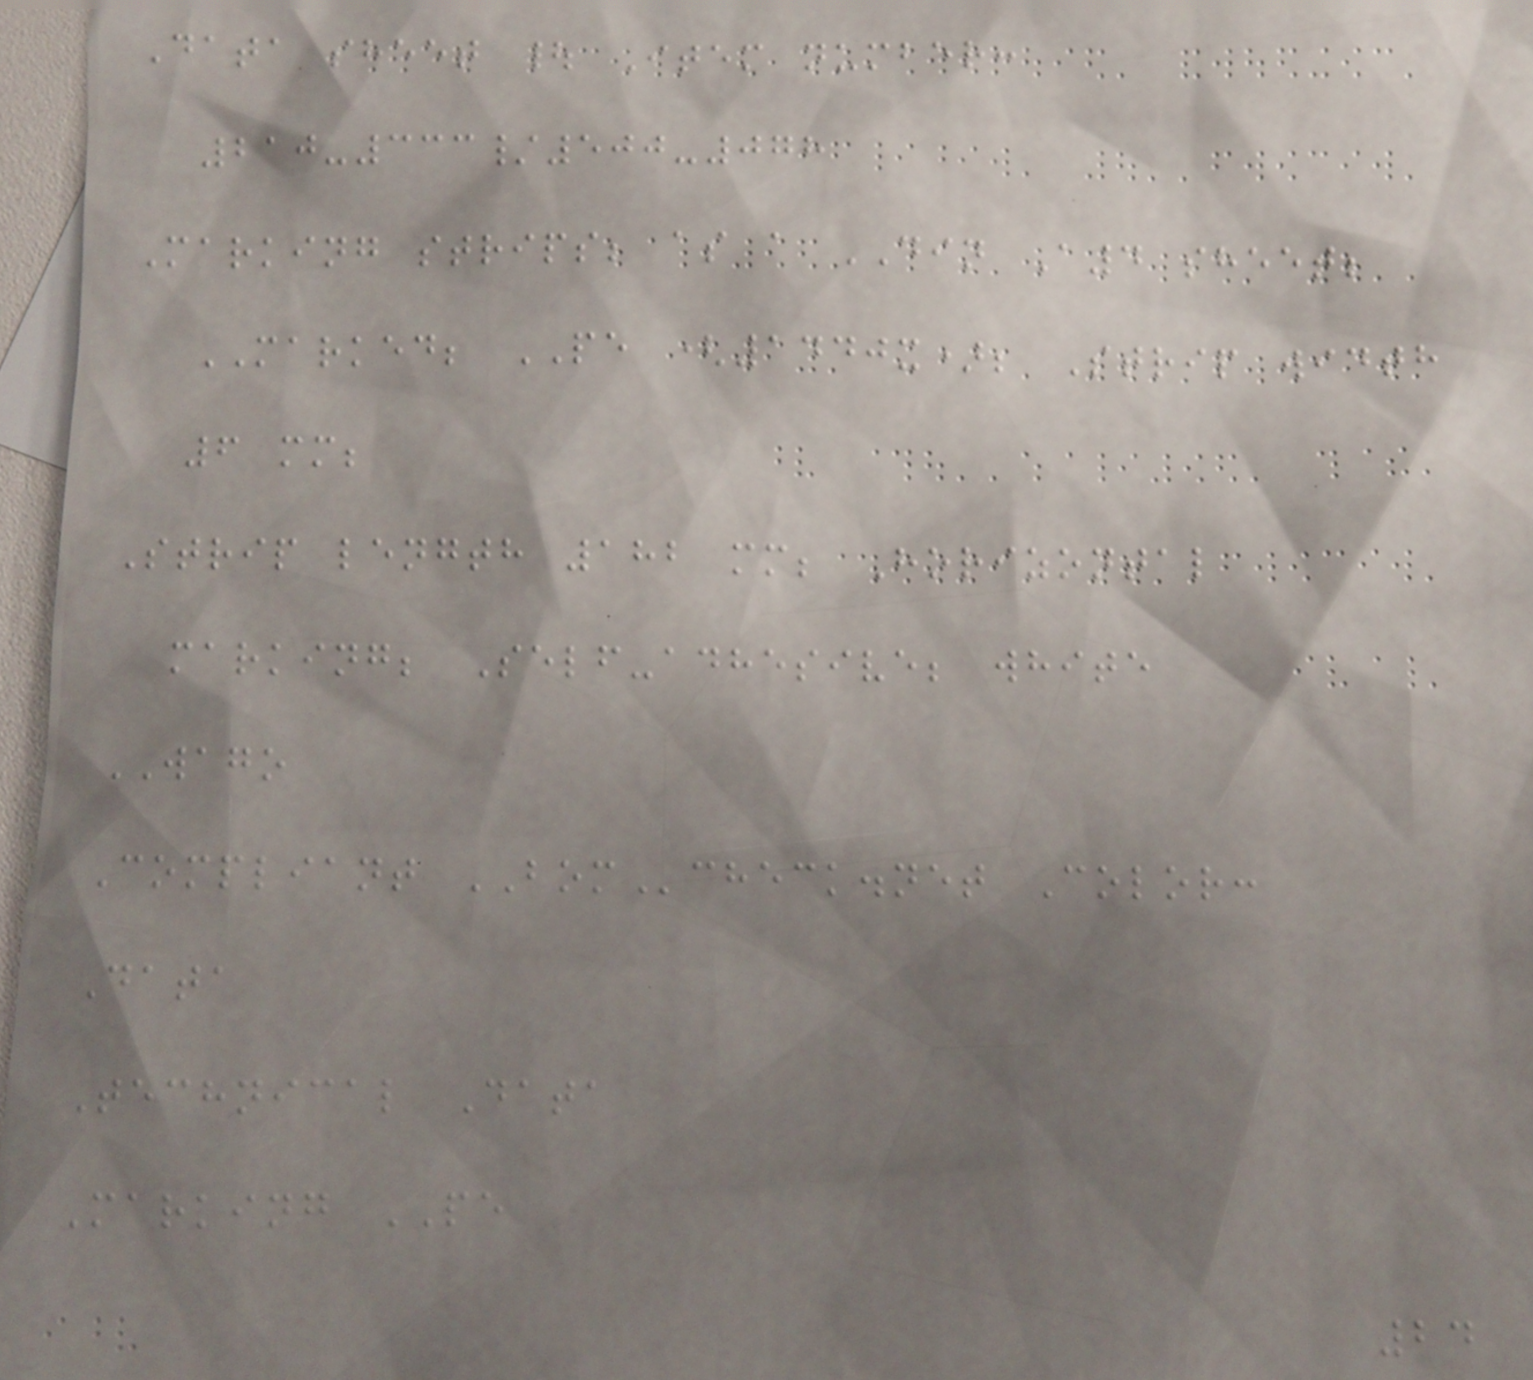Data sheet | Item number:
210-333/500-078
Marking strips; as a DIN A4 sheet;
MARKED; PE (1440x); Strip width
6 mm;
Strip length 182 mm; Horizontal
marking; Self-adhesive; white
WAGO
Compliant BOMcheck.net Color:
Data
Technical Data
Marking PE
24
